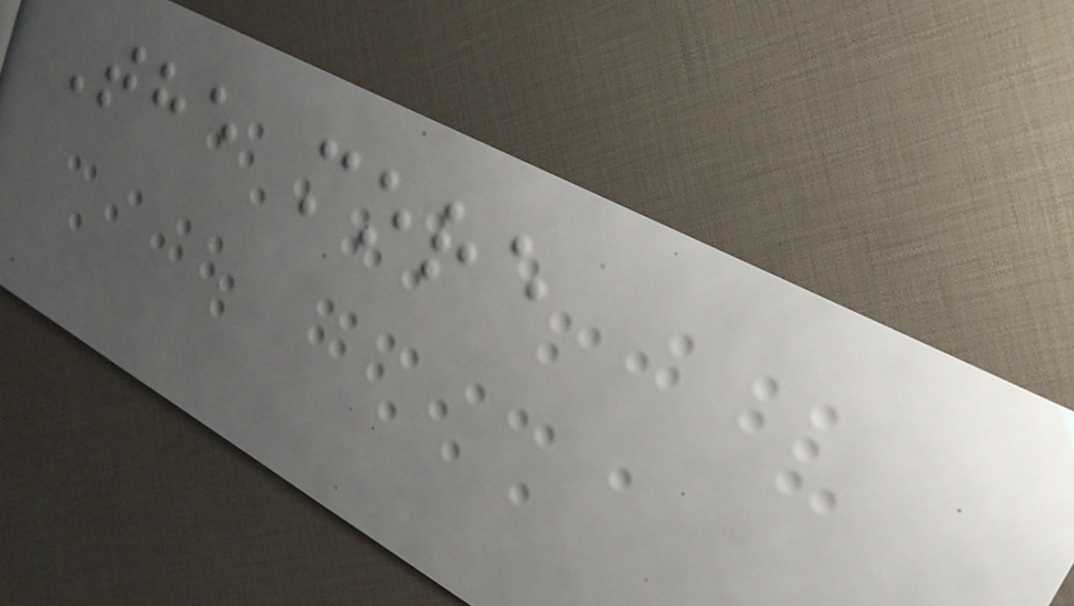The more
